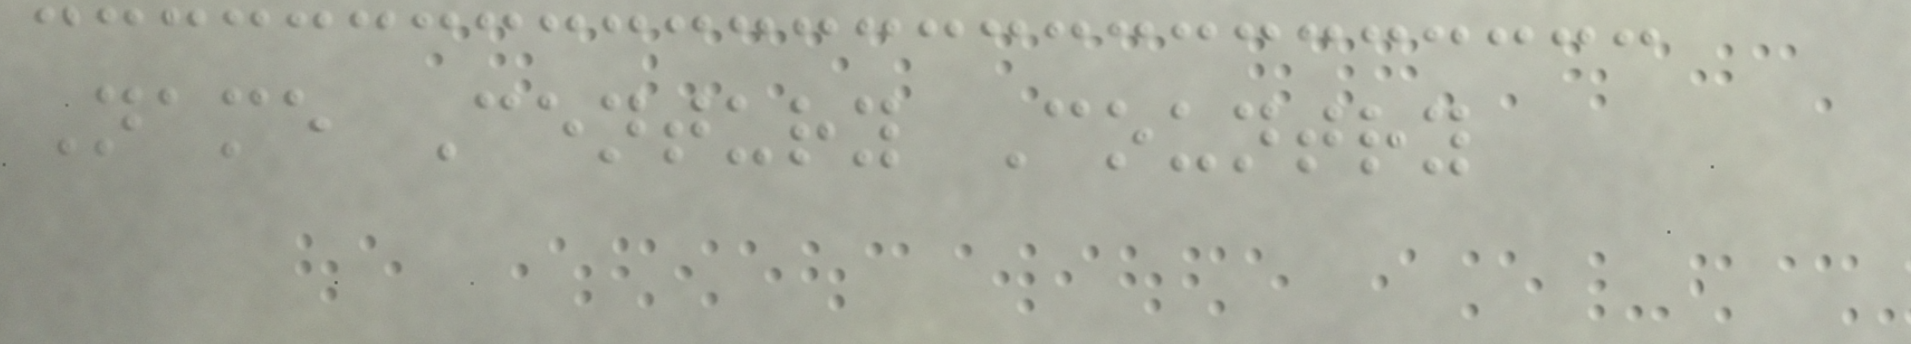Name Century Country
